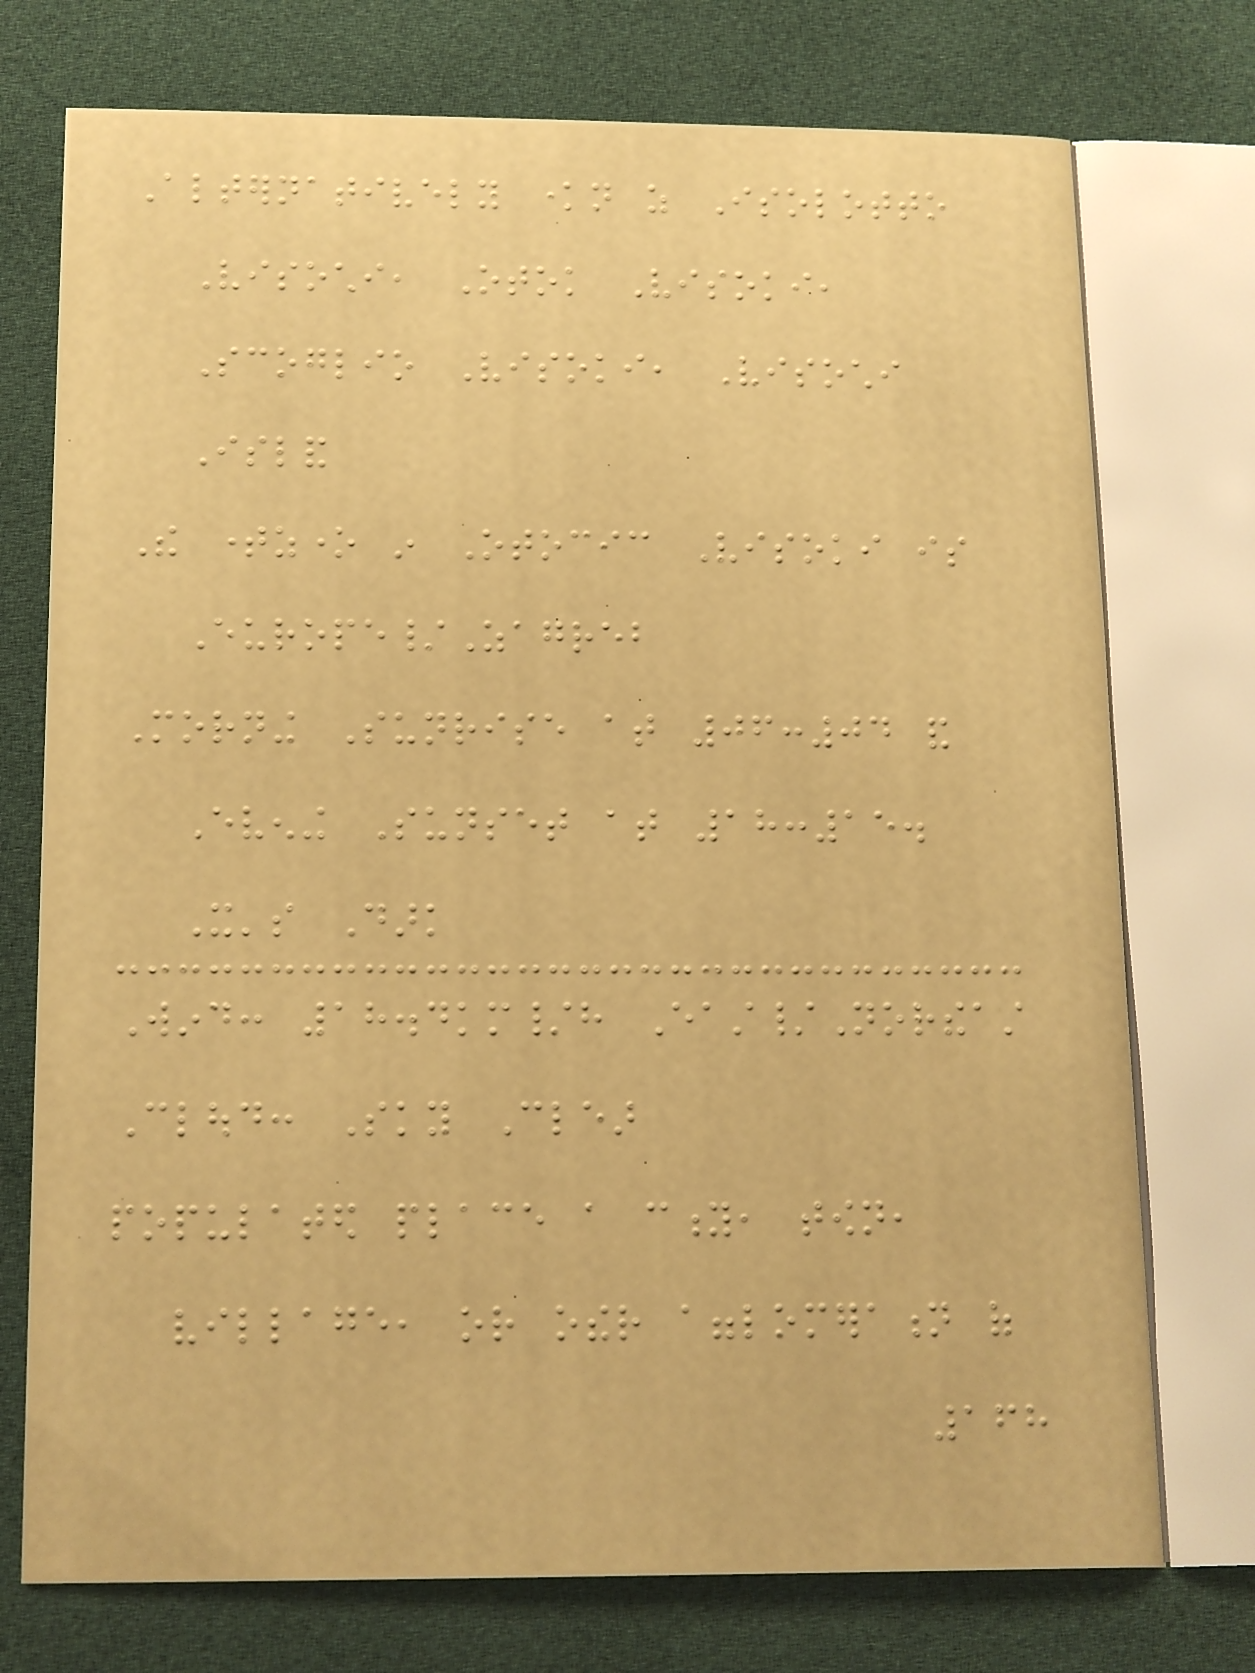Alternatively known as Isolotto
Visochi, Otok Visoki,
Scoglio Visoki, Visochi
Island
The timezone in Otocic Visoki is
Europe/Zagreb
Morning Sunrise at 06:04 and
Evening Sunset at 18:15.
It's Dark
Wind: 18.4km/h East/Northeast
Cloud: Sky Clear
populated place a city, town,
village, or other agglomeration of
168
